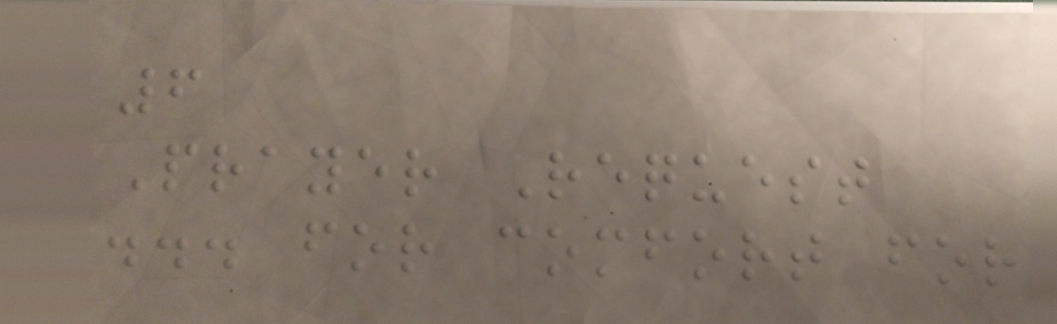6
Prayer Request
... for comfort for
